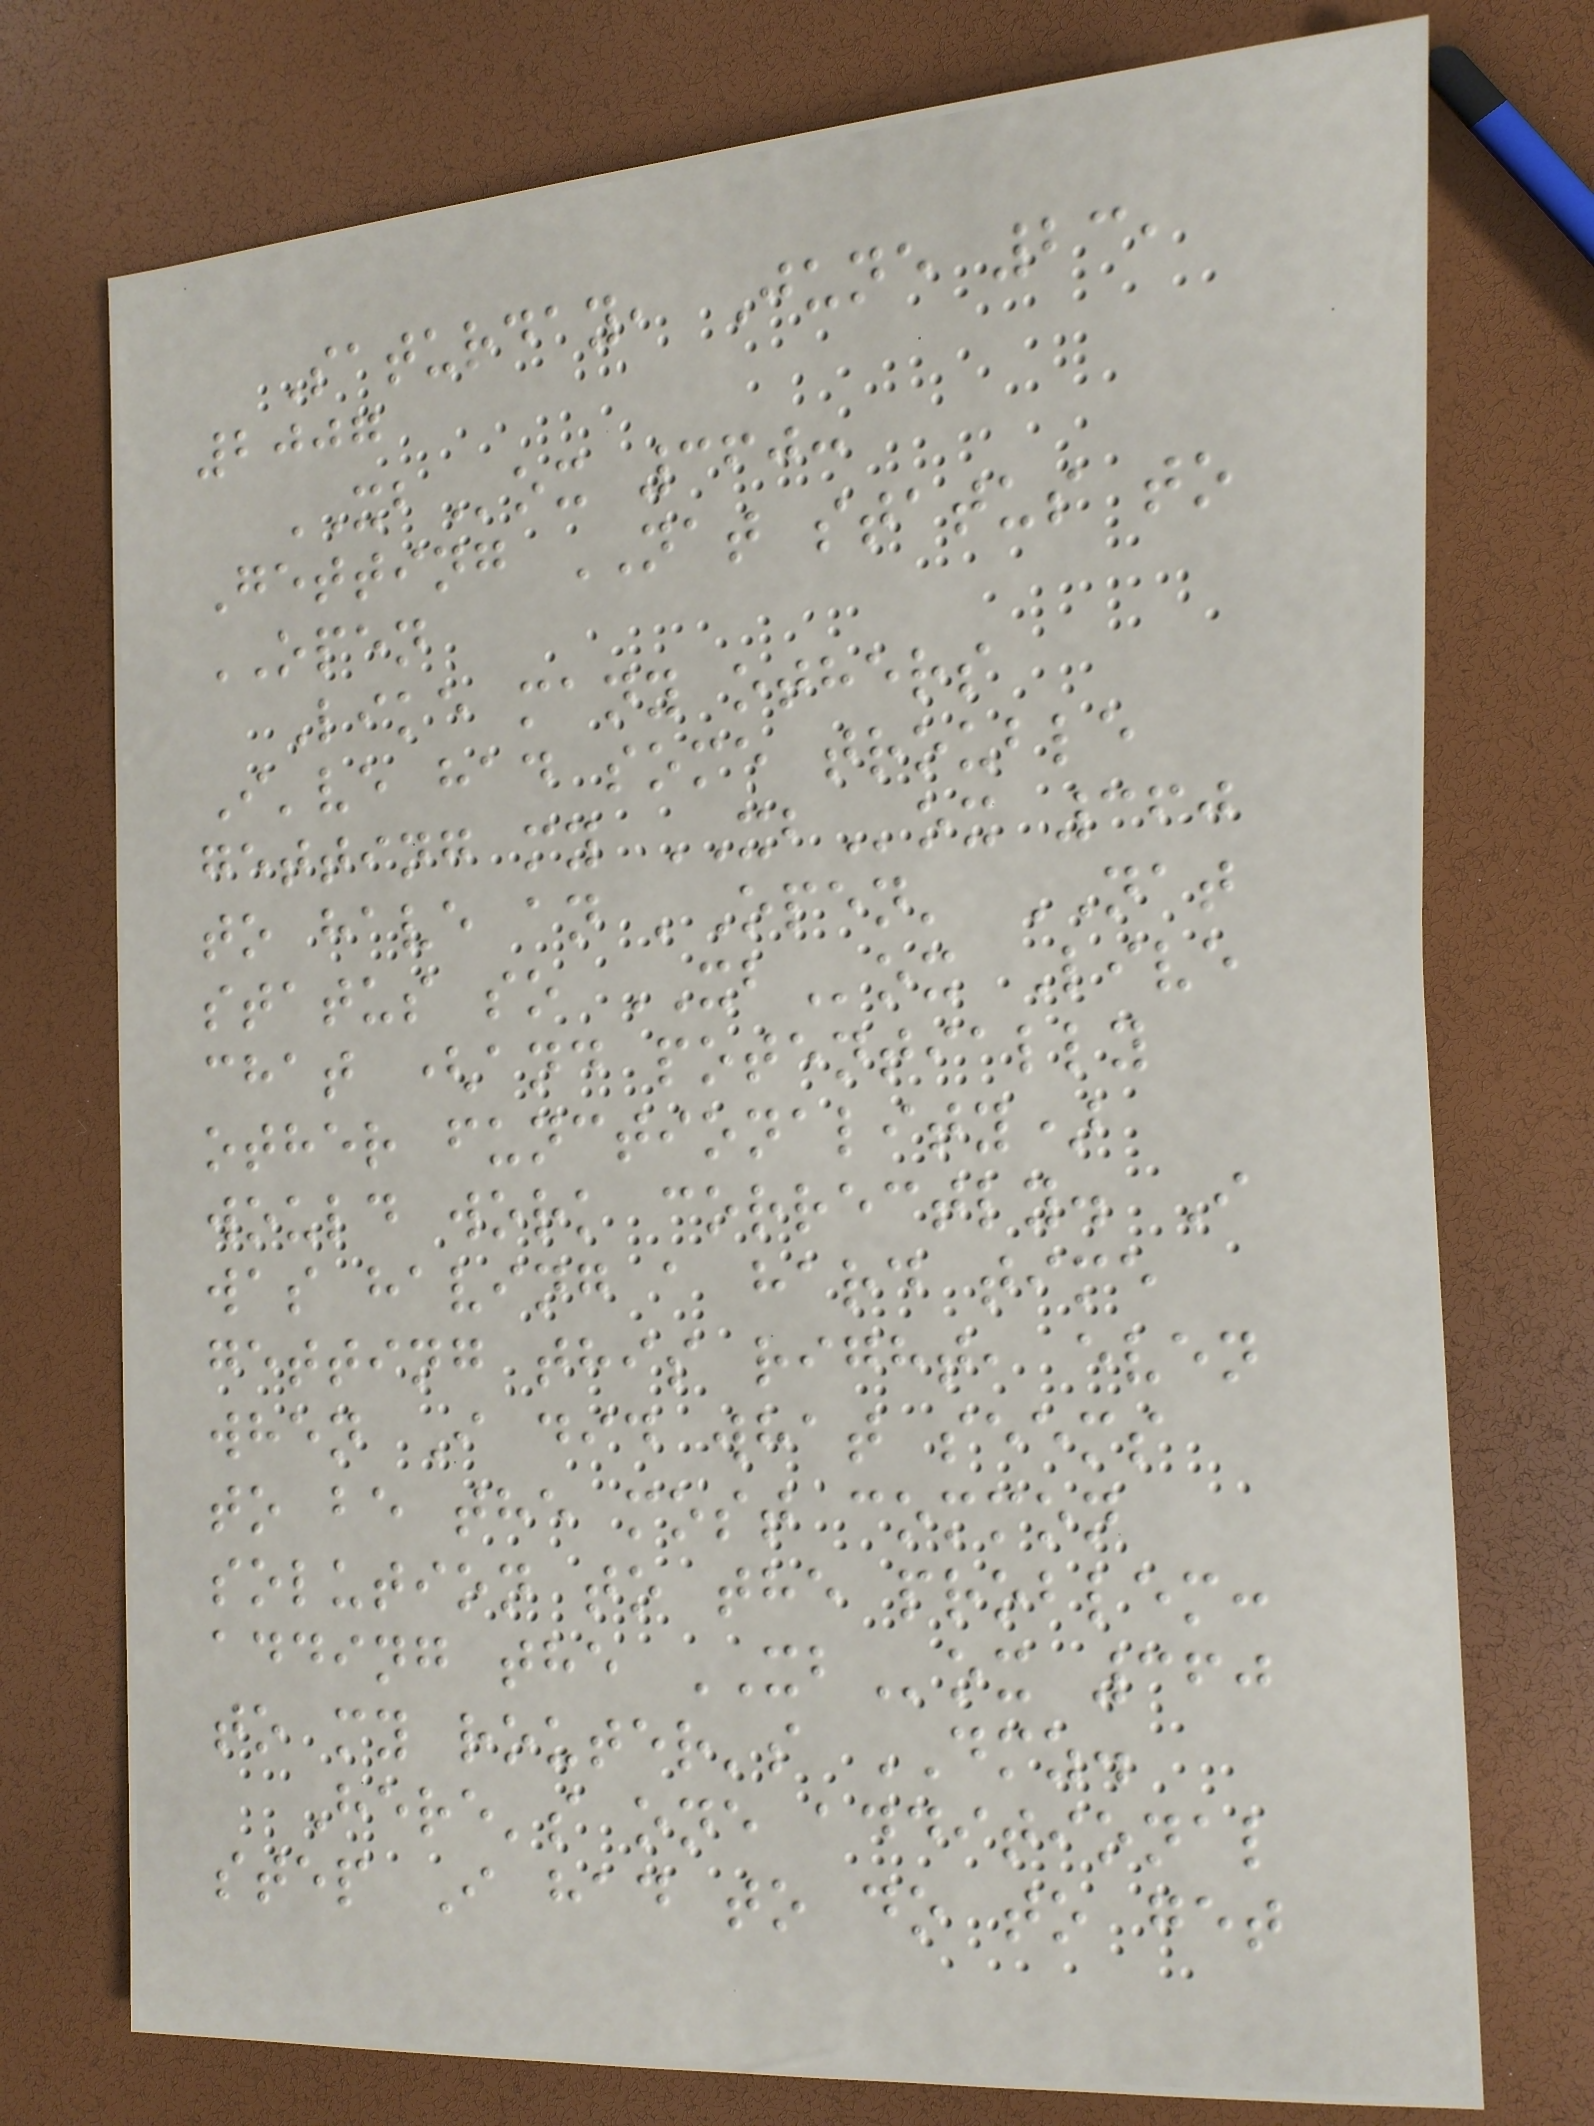Saturday, June 23,
2007
XBox 360:
Getting NAT status to
OPEN
Like many others
I've had some trouble
getting my XBox 360
to have an 'Open' NAT
status so XBox Live
chat (and potentially
other functionality)
would work correctly. I
was having a hard time
getting this right, even
when I did what seems
to be the most common
solution to the problem:
adding the XBox 360
to my router's DMZ.
Here's one additional
step I had to do to get
